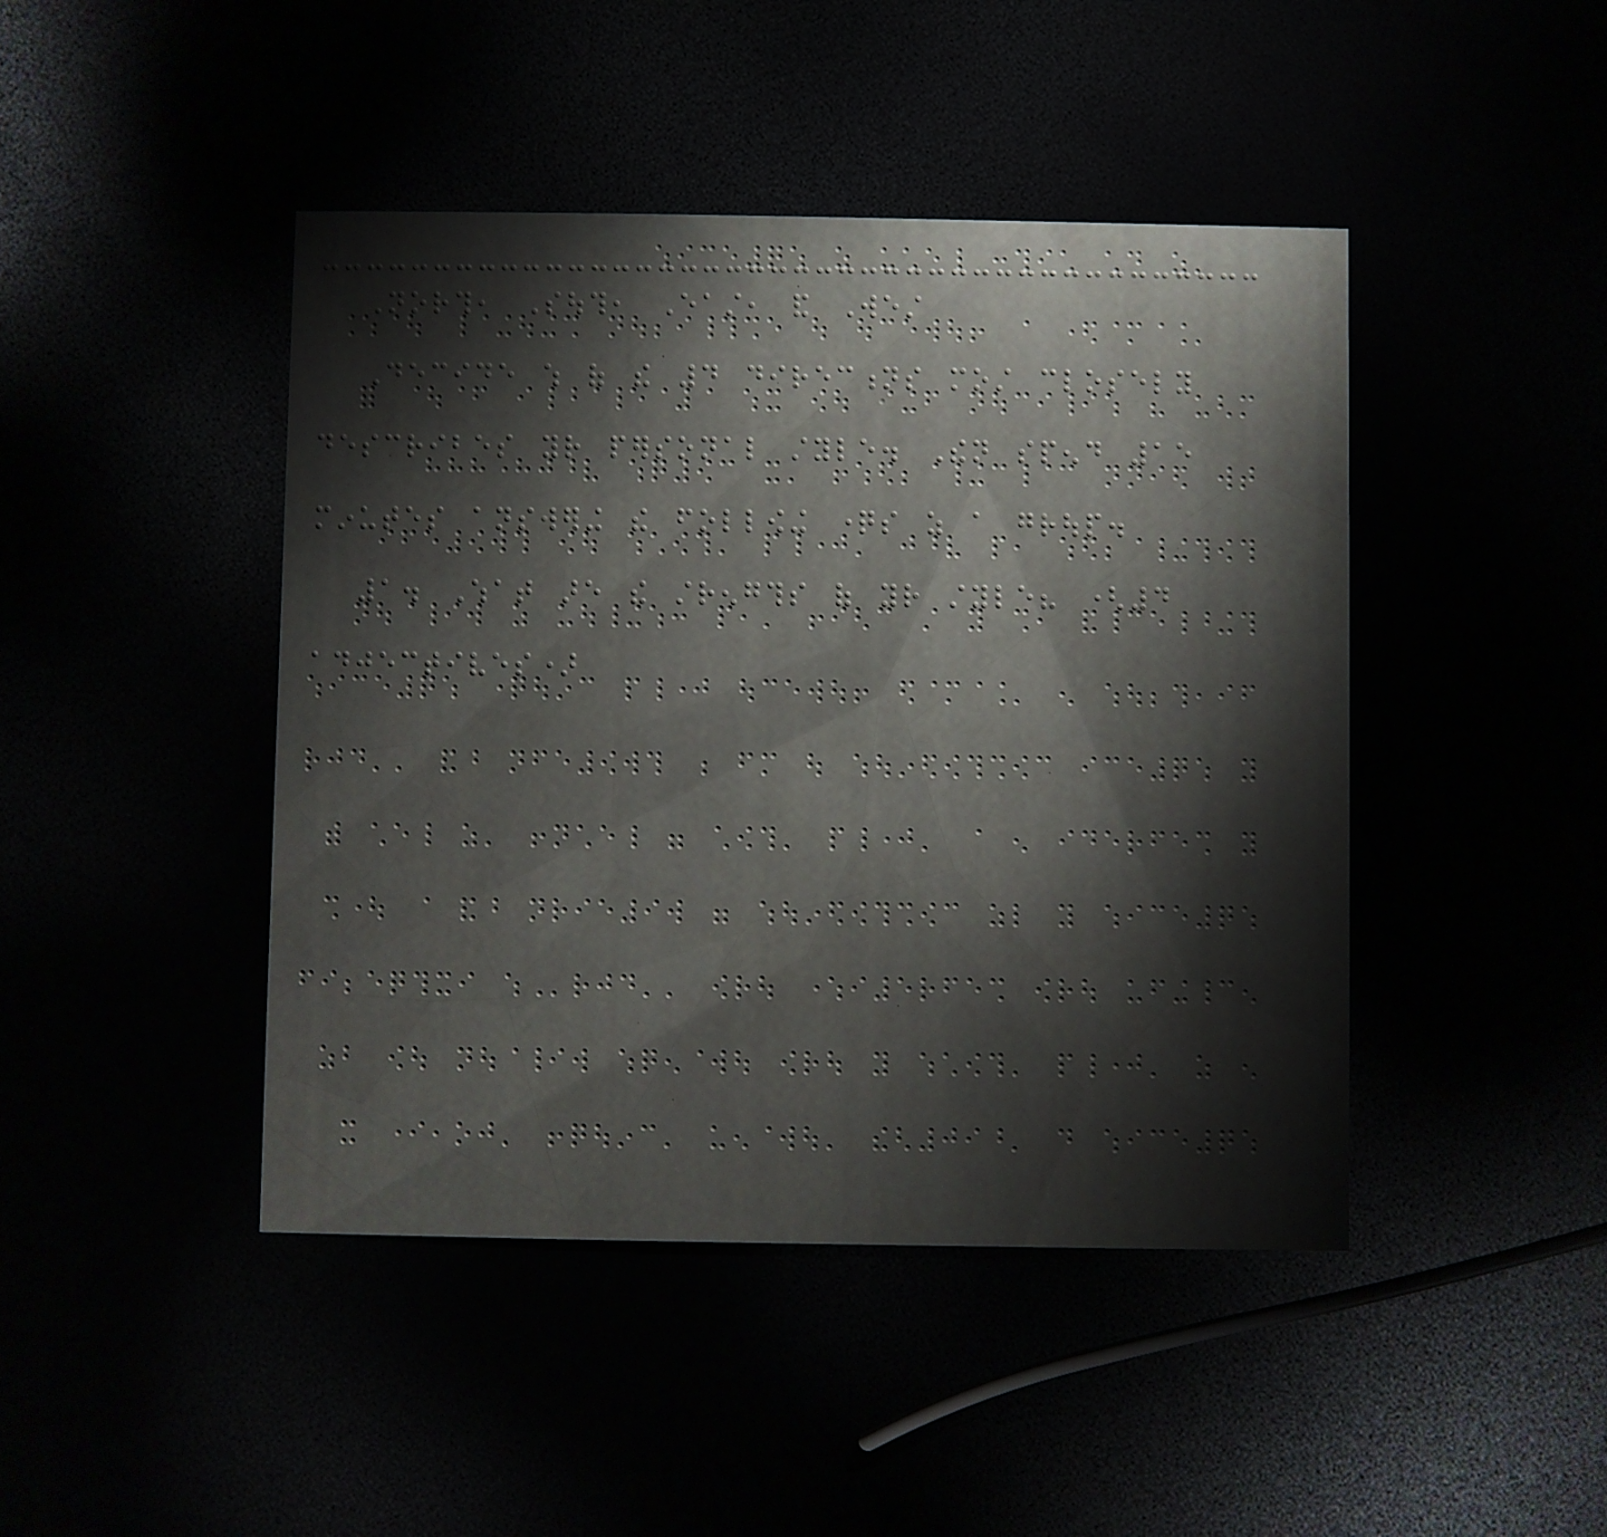North, South, East, and West
Decide which of the 4 directions most closely
describes your personal style. Then spend 15
minutes answering the following questions as a group.
1. What are the strengths of your style? (4
adjectives)
